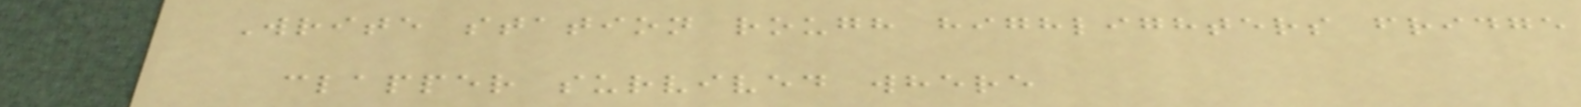Write station rough highlighters fridge
clapper survived where
